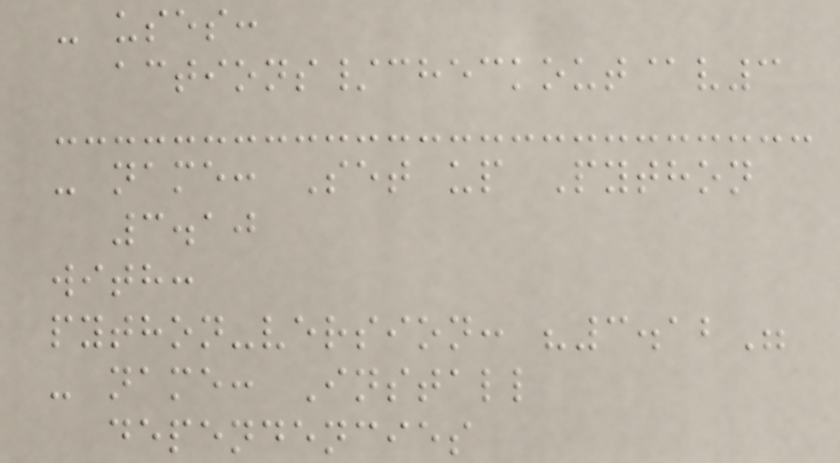- uses:
actions/checkout@v3
- name: Set up Python
3.10
with:
python-version: "3.12"
- name: Install
dependencies
